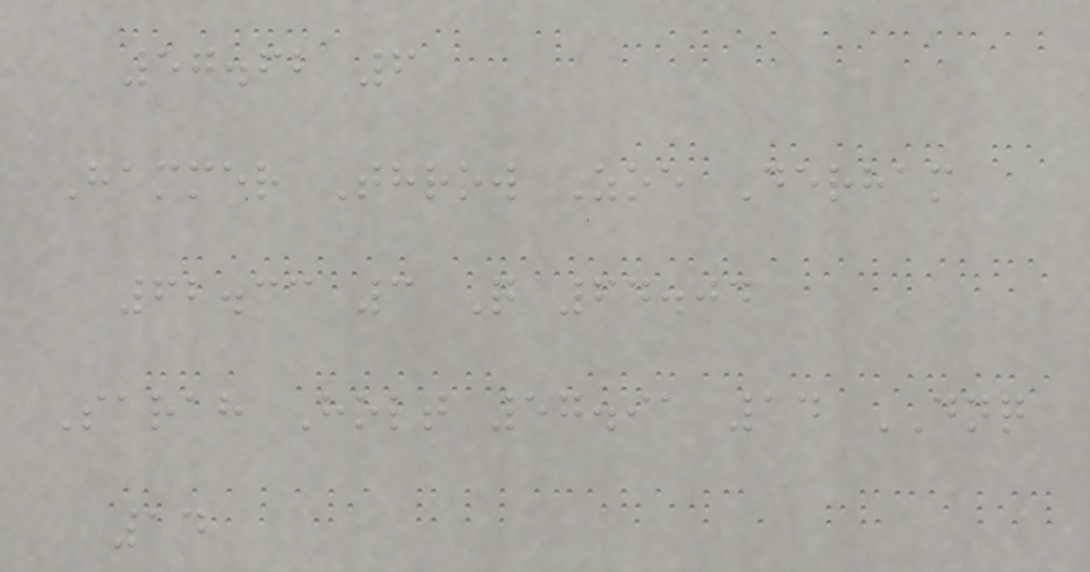57.62 6
Hammer Throw Zoe Derham
62.33 3 Q 64.04
Sarah Holt 57.91 14 DNQ
14
